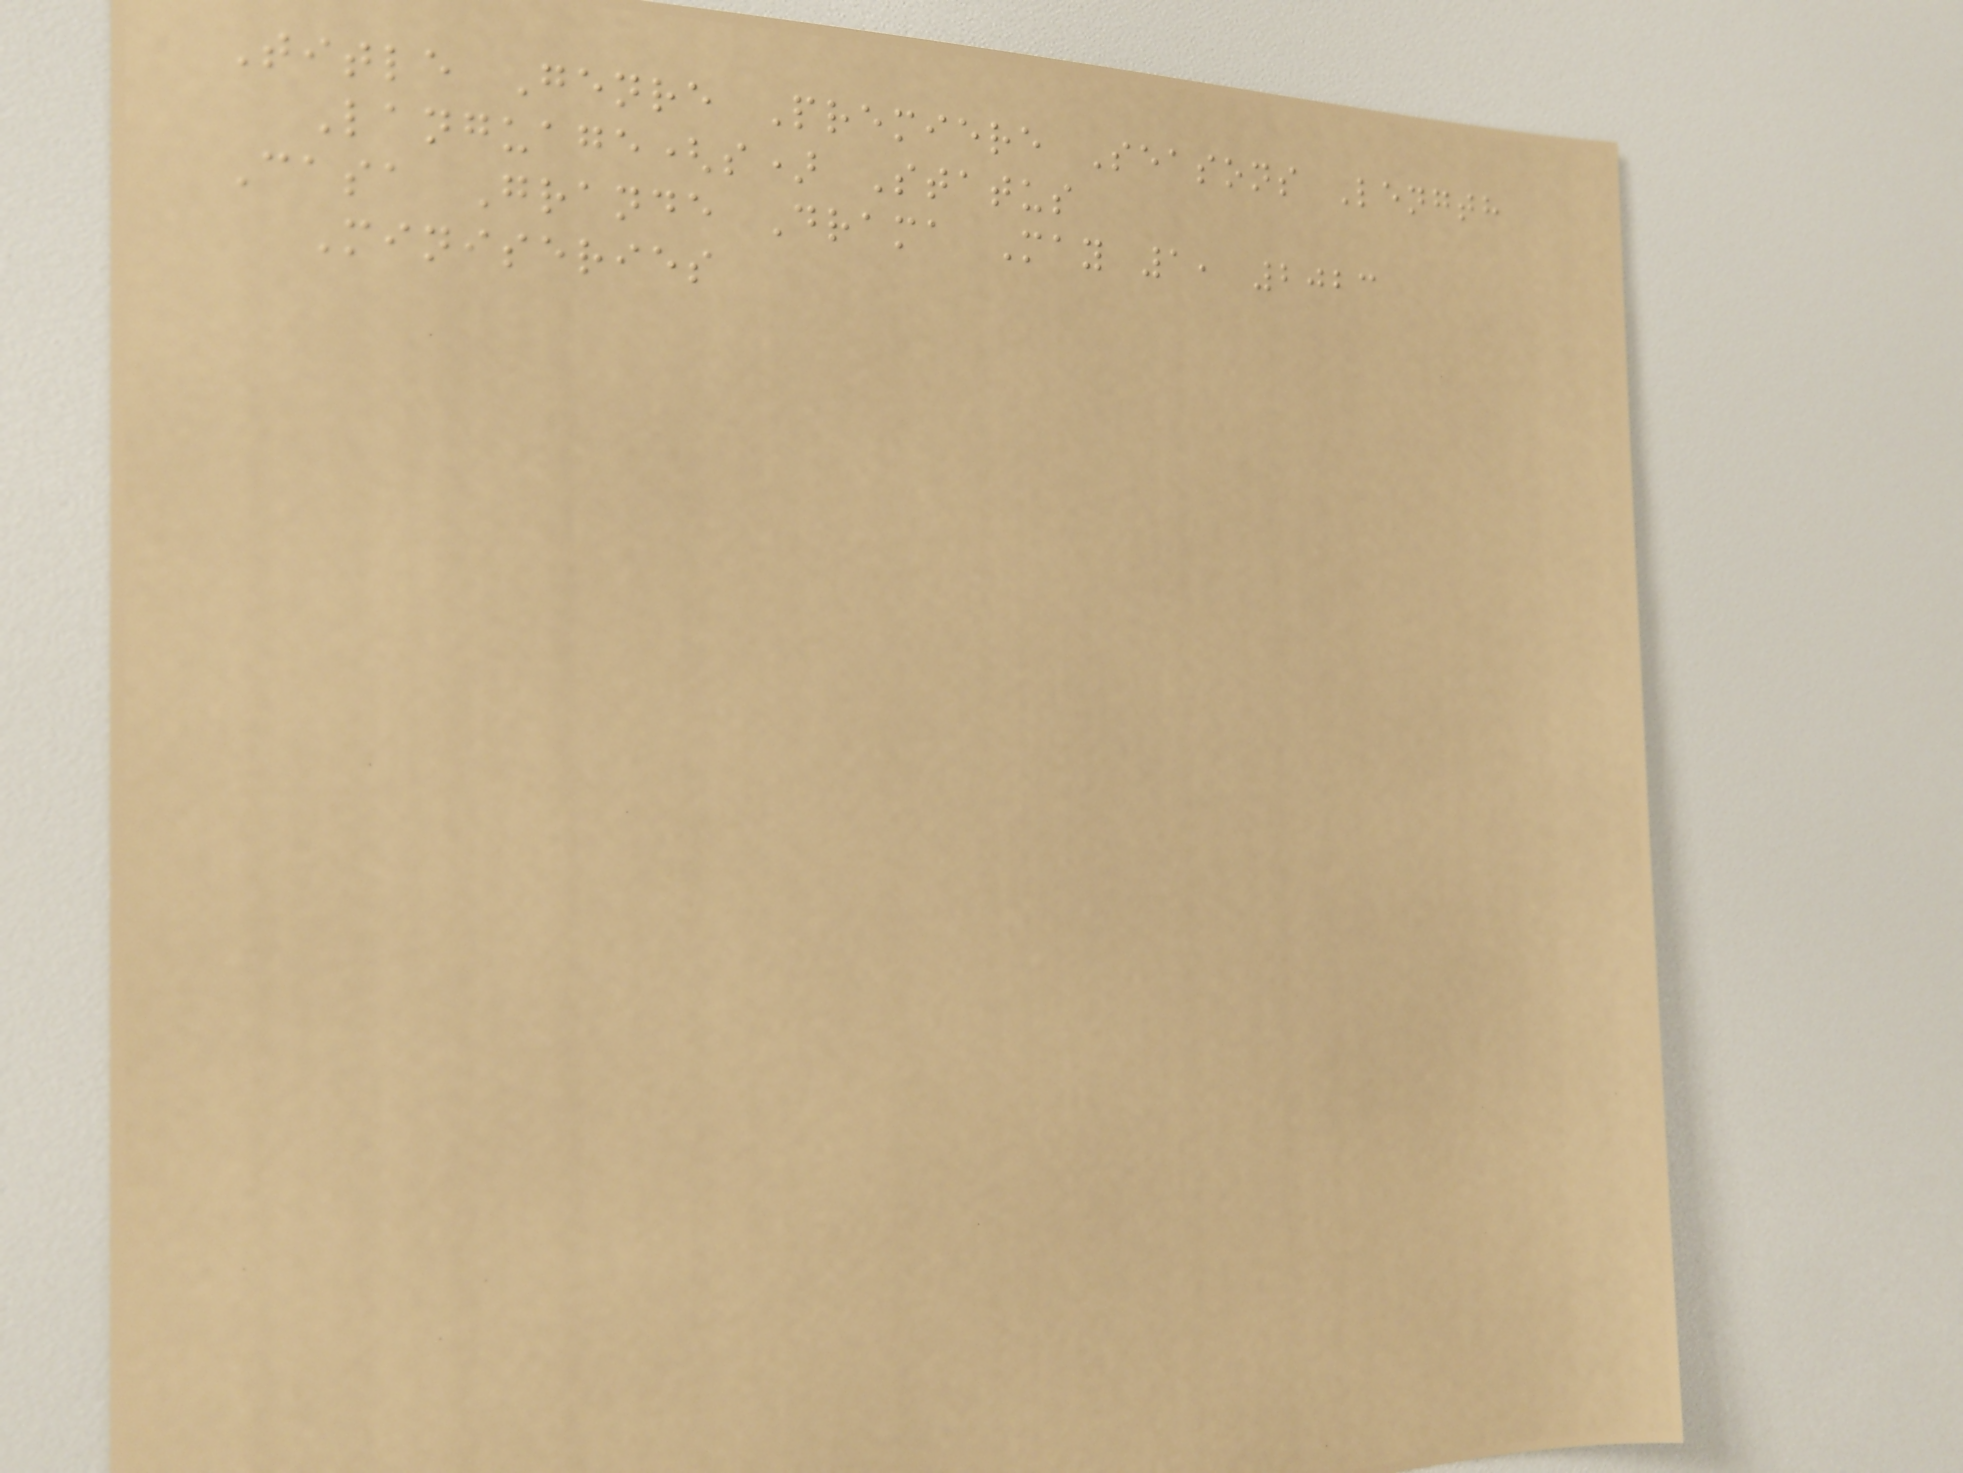Title Genre Premiere Seasons Length
Language(s) Status
Casa Grande Drama May 1, 2023
Miniseries
